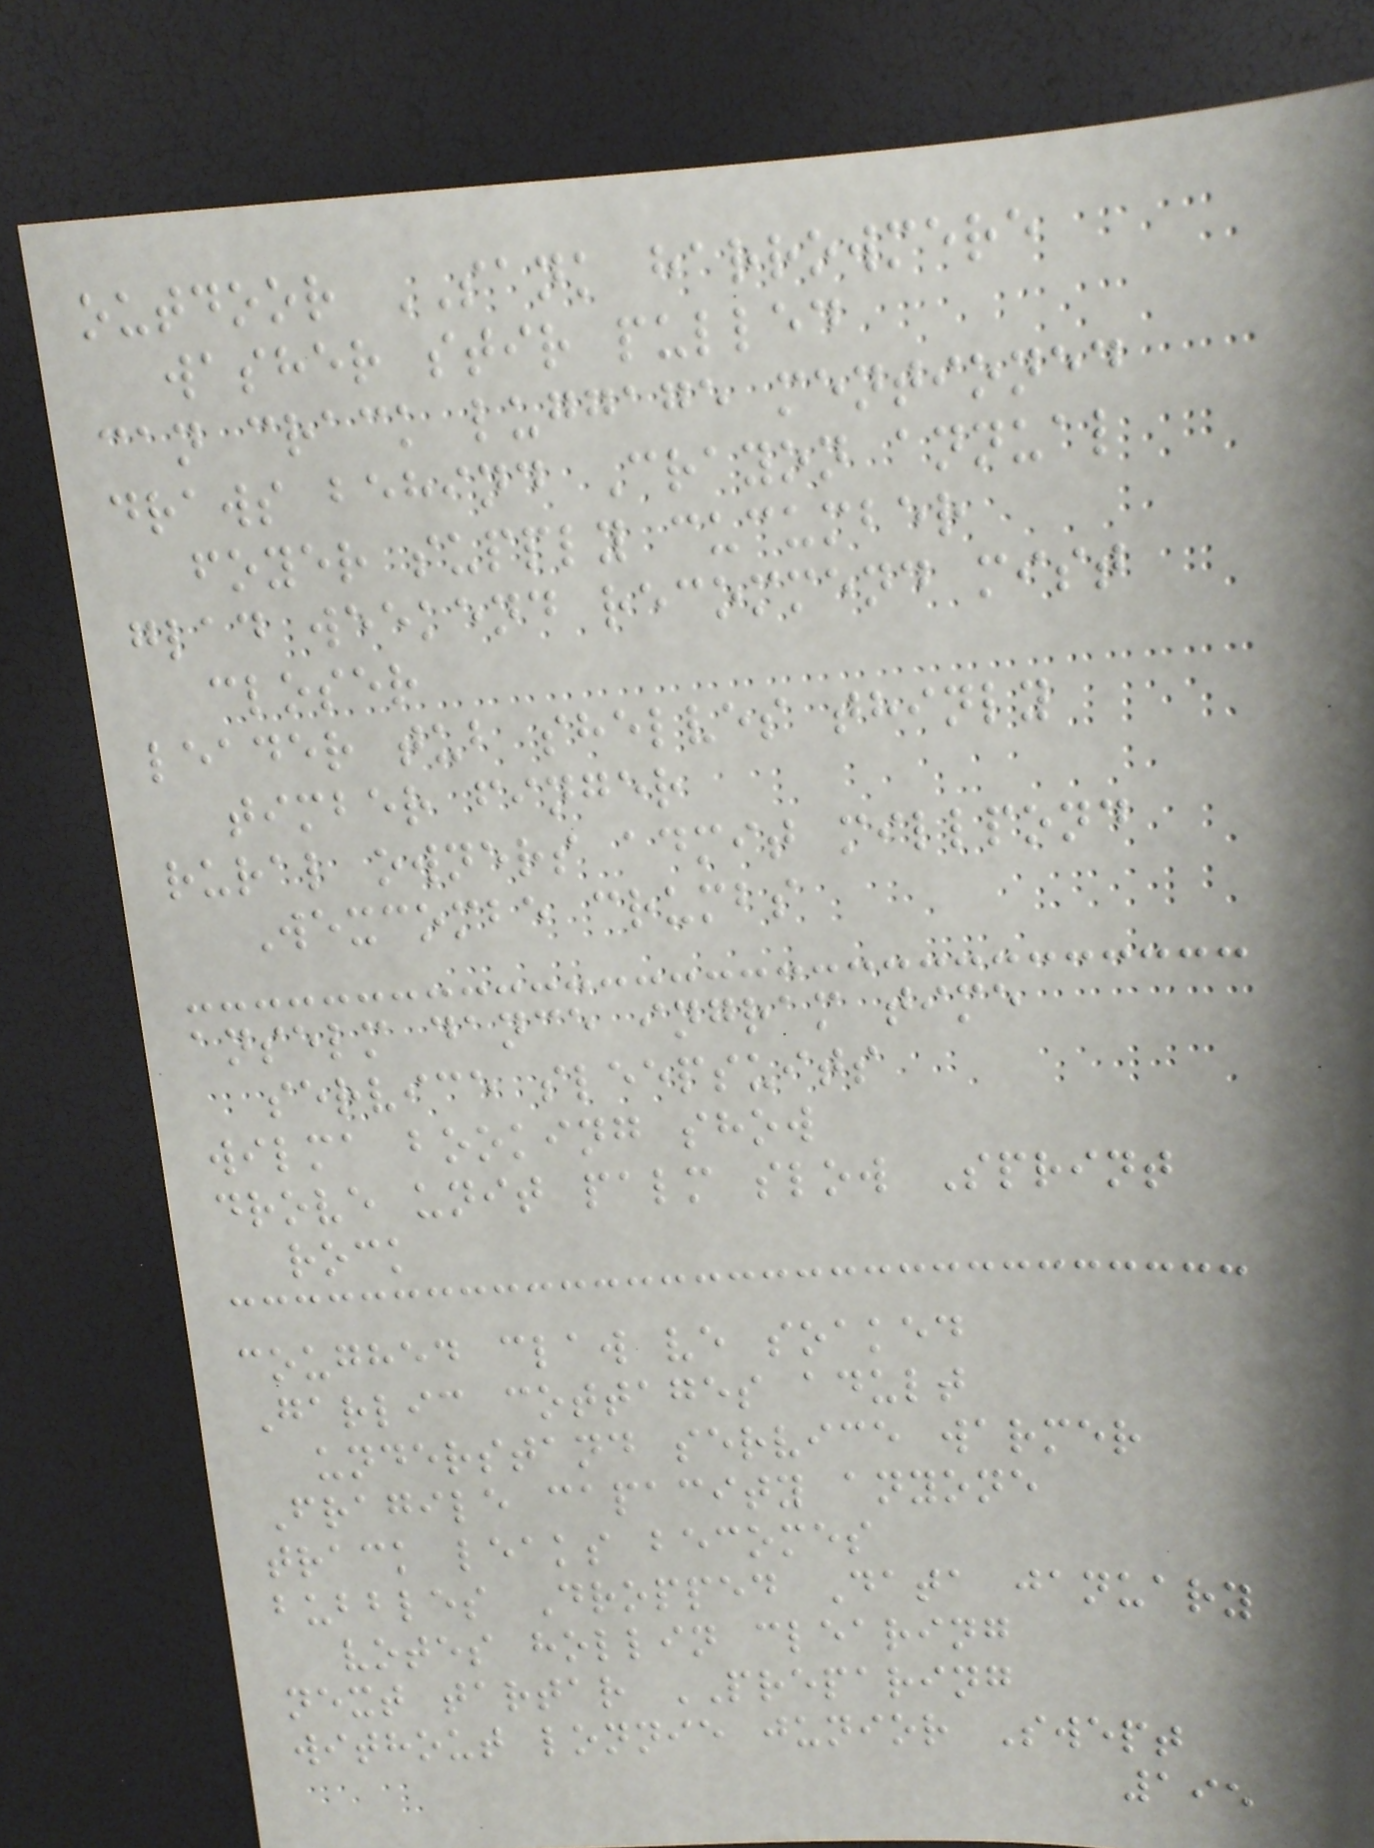outdoor SANK harrowmere
washer stir pulled
can crack luggage mentioned
draws behind Crayon annual
foyer supply cucumber
glad weekend recommend mist
closer
leader tub shelves thinly
timber finger
rural owners admit millpond
Wexcombe crumbs
anselm dance ingram time
service sleepsuits
wilma booking show
drove unit palm slow Sprint
rock
coughed claw ve soaked
Garlic cottages adult
understand service warmer
Fragile capacity anyone
track leaks becomes
bubbles Dropped Data january
votes hollin clearing
next tartar PREPARING
without lonnie junior Swept
195
